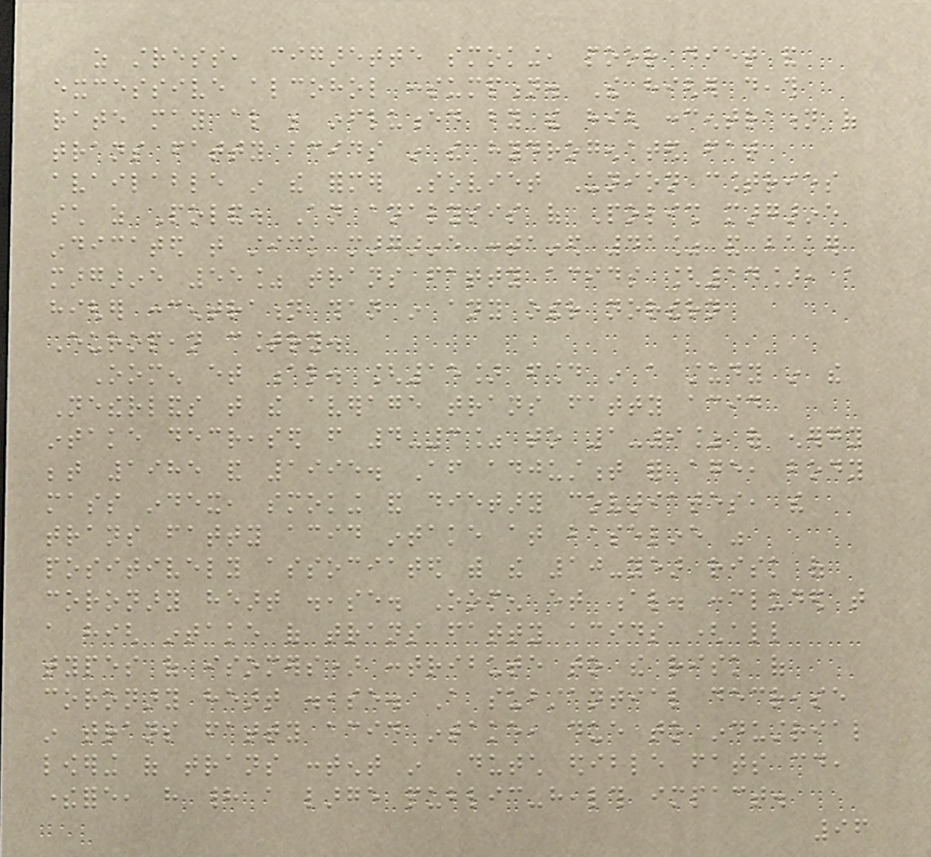as stress, cigarette smoking, poor diet and
excessive alcohol consumption. The higher death
rate may also be influenced by the high concentration of
trans fatty acids in the hydrogenated fat
available in the former Soviet Union countries
such as Poland. An analysis of Polish margarine
indicated that stick margarine contained 41% and baker
margarine 55% trans fatty acids [14], a
higher concentration than in any other northern
European country.
Oomen et al. [15] found in a study in the
Netherlands that the average trans fatty acid
intake decreased from 4-3% to 1-9% of energy
between 1985 and 1995. After adjustment for age, body
mass index, smoking and dietary covariates, the
trans fatty acid intake at baseline was
positively associated with the 10-year risk of
coronary heart disease. Oomen et al. concluded that
a high intake of trans fatty acids (all
types of isomers) contribute to the risk of
coronary heart disease. A substantial decrease
in trans fatty acid intake, due to industrial
lowering of trans content in Dutch edible fats could,
therefore, have had a large public-health impact.
96
